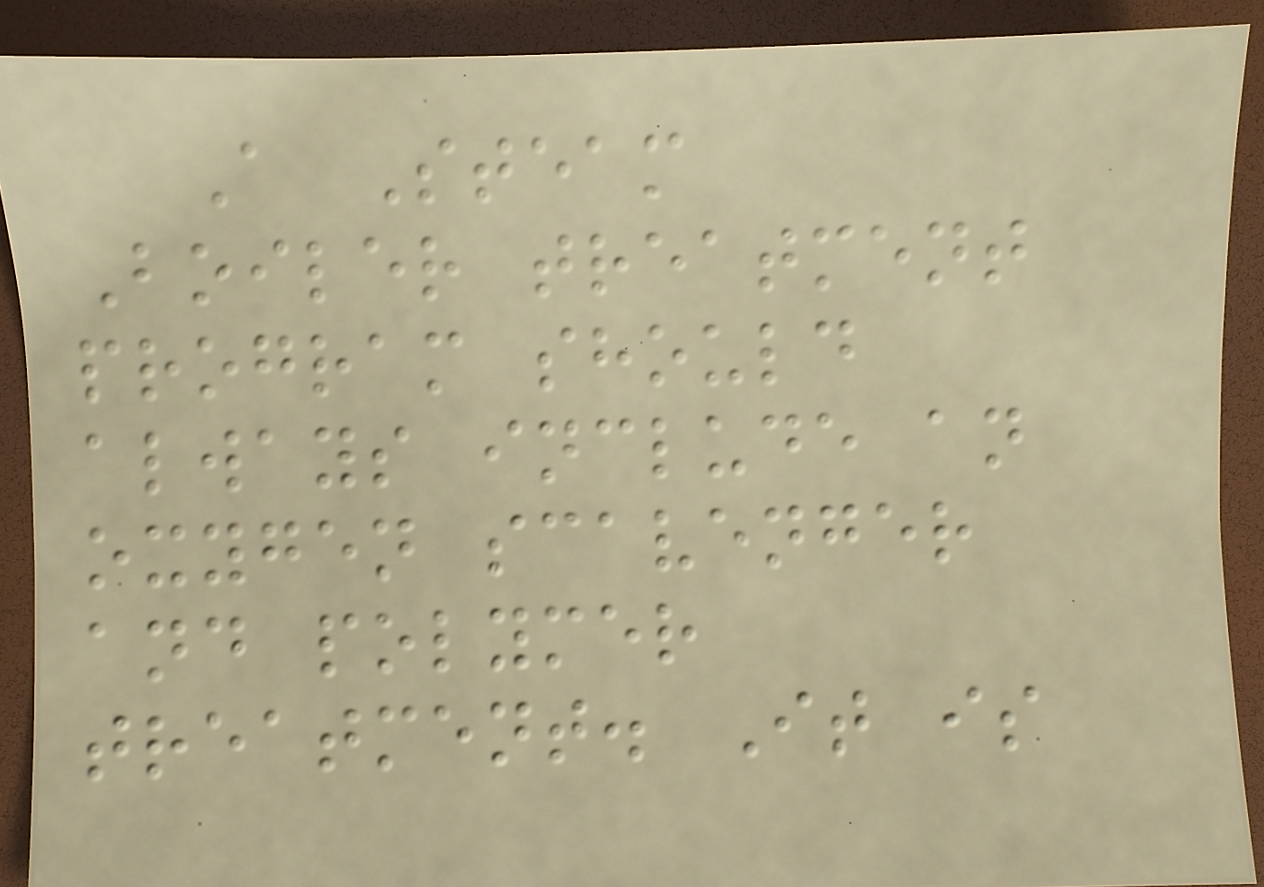A Steam
Boiler treatment
program should
always include an
oxygen scavenger
and polymer
treatment. It is
